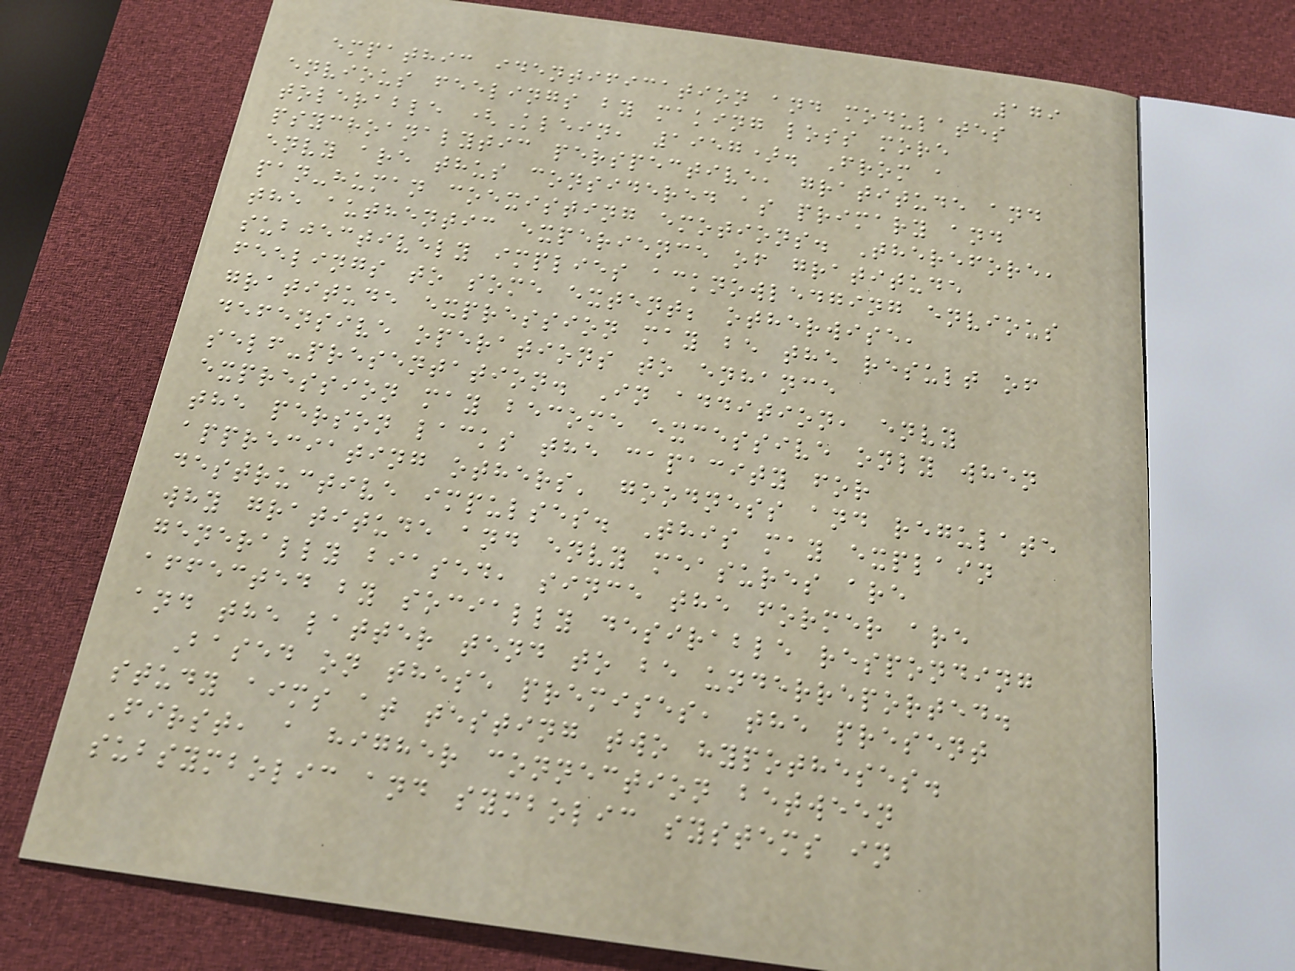179
empathic identification and modulates
envious feelings by making loss more
tolerable (Klein, 1957). From a
psychoanalytic perspective, gratitude and
envy are thus considered as primary and
pan-human coexisting emotions. Therefore,
the authentic experience of gratitude
subjectively implies acknowledging envious
feelings to some extent; otherwise,
gratitude expression may be the result of
defensive operations to enhance
self-presentation. In addition, envy
expression may become excessive only when
the person lacks the capacity for
appreciating others' goodness and regulate
destructive impulses. This may explain
why gratitude and envy measures are
generally biased, since the former are
affected by socially desirable responding
and the latter tend to be underreported.
Based on these premises, the present
study aims at testing two hypotheses.
First, a higher connection between
subsymbolic and symbolic systems in
